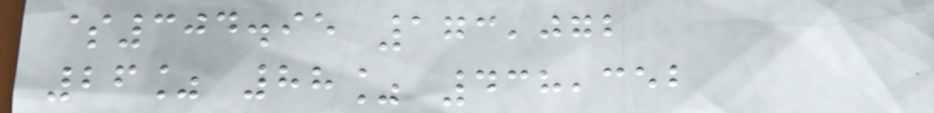$304.95 173,072
26% 88% 438,352
